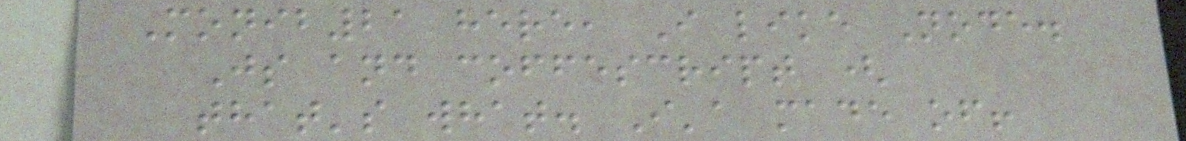Monib21 here, I like Node.
Js and coffescript (
that's what. I'a made of!
